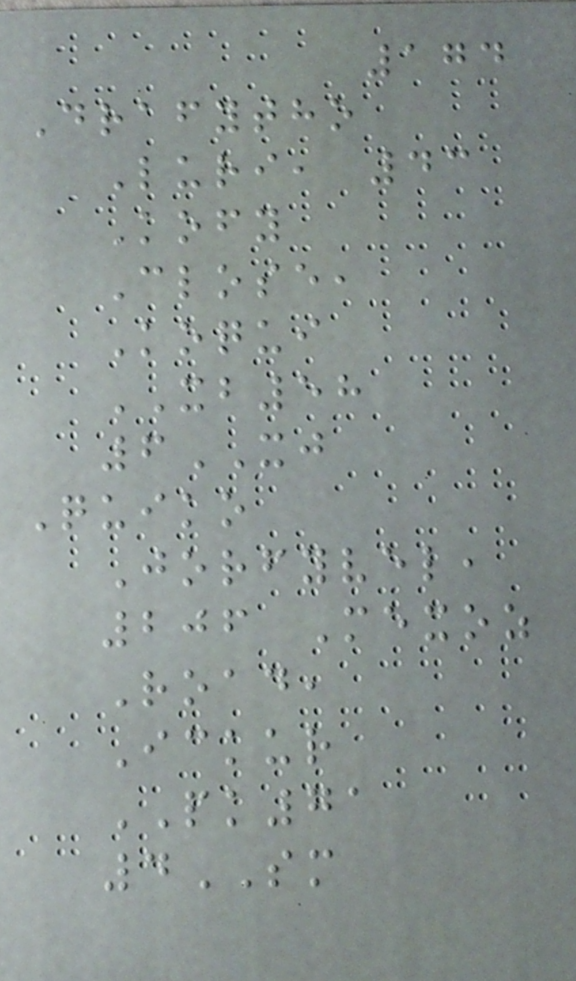174
Drafytho
Luri, 43
Kofy
Close,
Koqui
XB58
6XJ
Quiko
Jorfyvel,
206 Mexoz
Road,
Ickur
PK71
4SM
